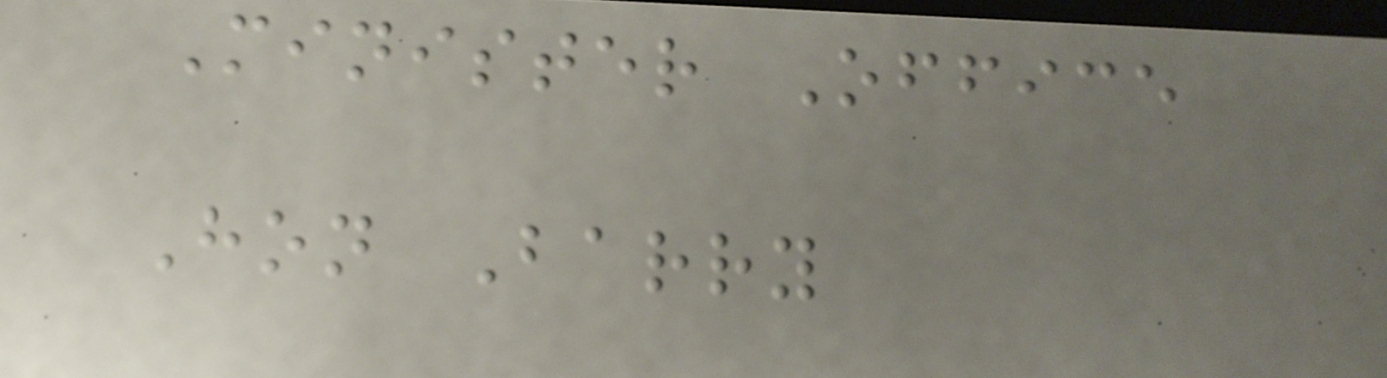Minister Office
Hon Barry
